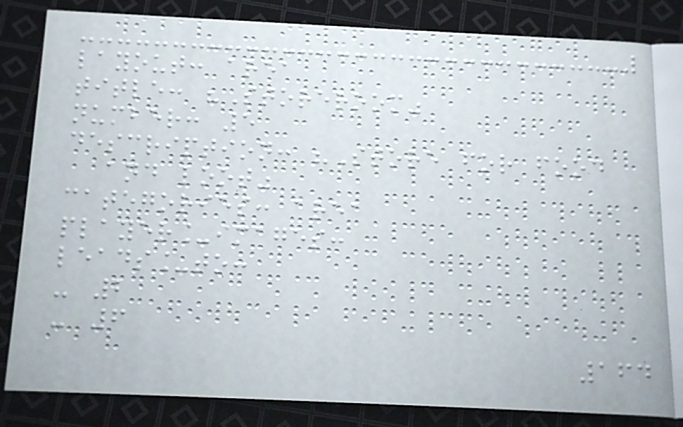layout: area
title: "Storeroom"
number: 5
description: "Store for food
and loot"
categories: area
player_images:
leads_to:
- 2
- 6
164
